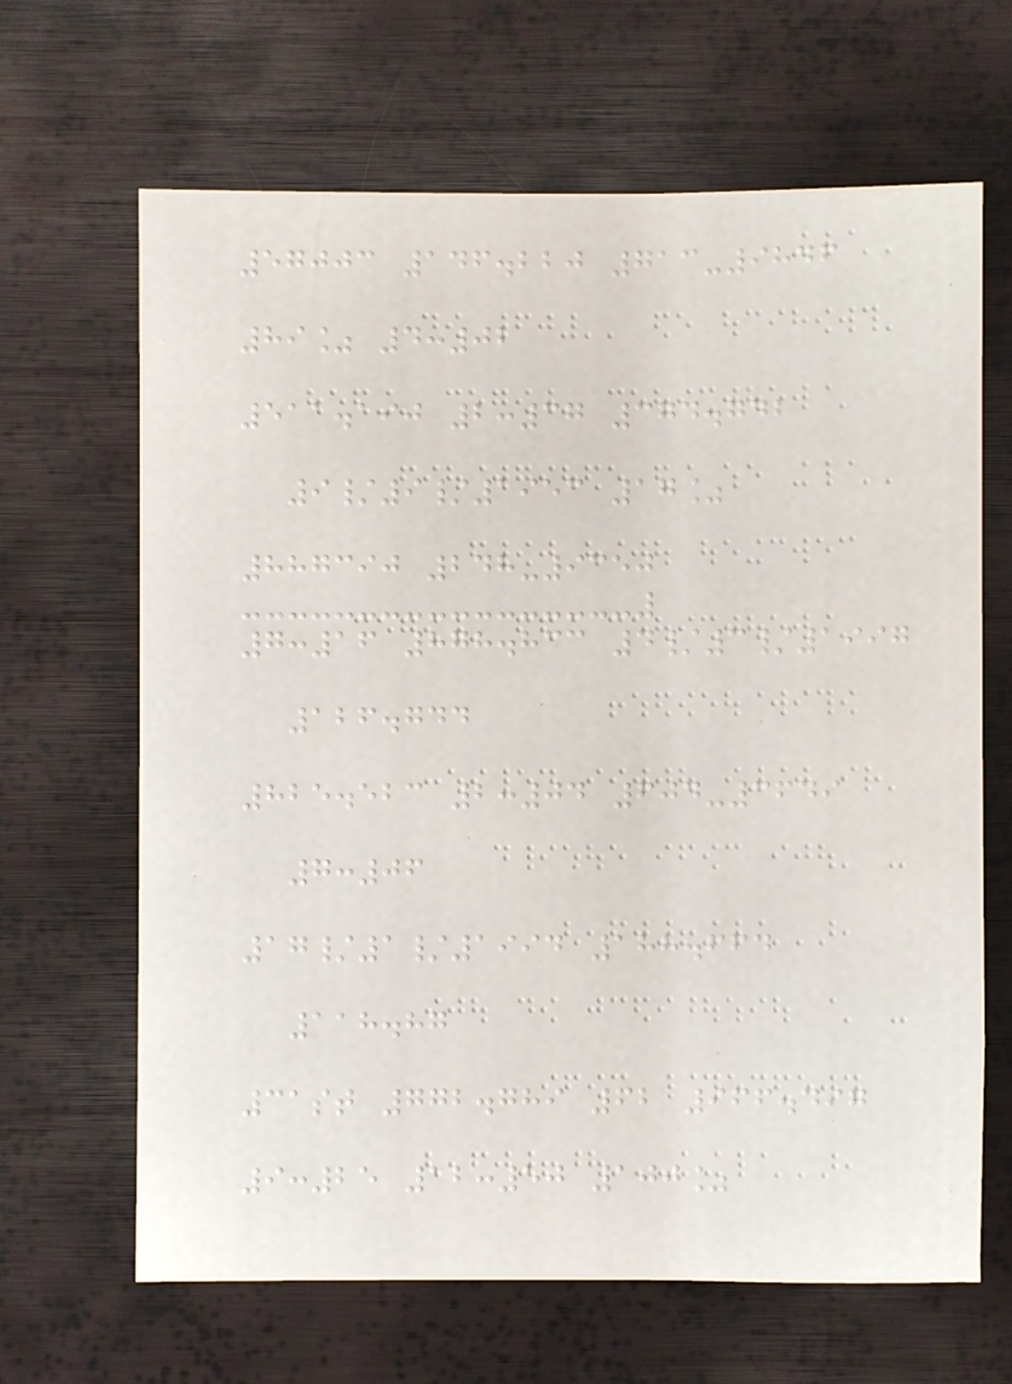57003 146.220 713-9846
89% 4:02
511.190 2:37 374.742
9/9/1953 17%
887390 248-9350
7:16 878.833 4/3/1997
126.744
825.523 2:04 604-3649
7:06
17/1/1994 188.664
118.87
31st 772.789 62 966.497
9:25 12:50 100%
